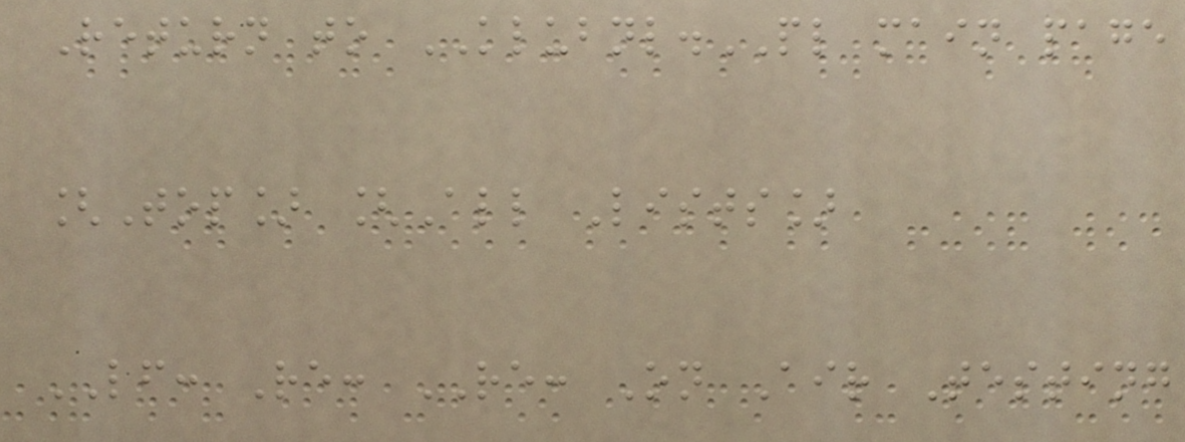Return to KLUBNL.PL main page
[Top] [All Lists]
LF: Re: RE: On Air Testing
